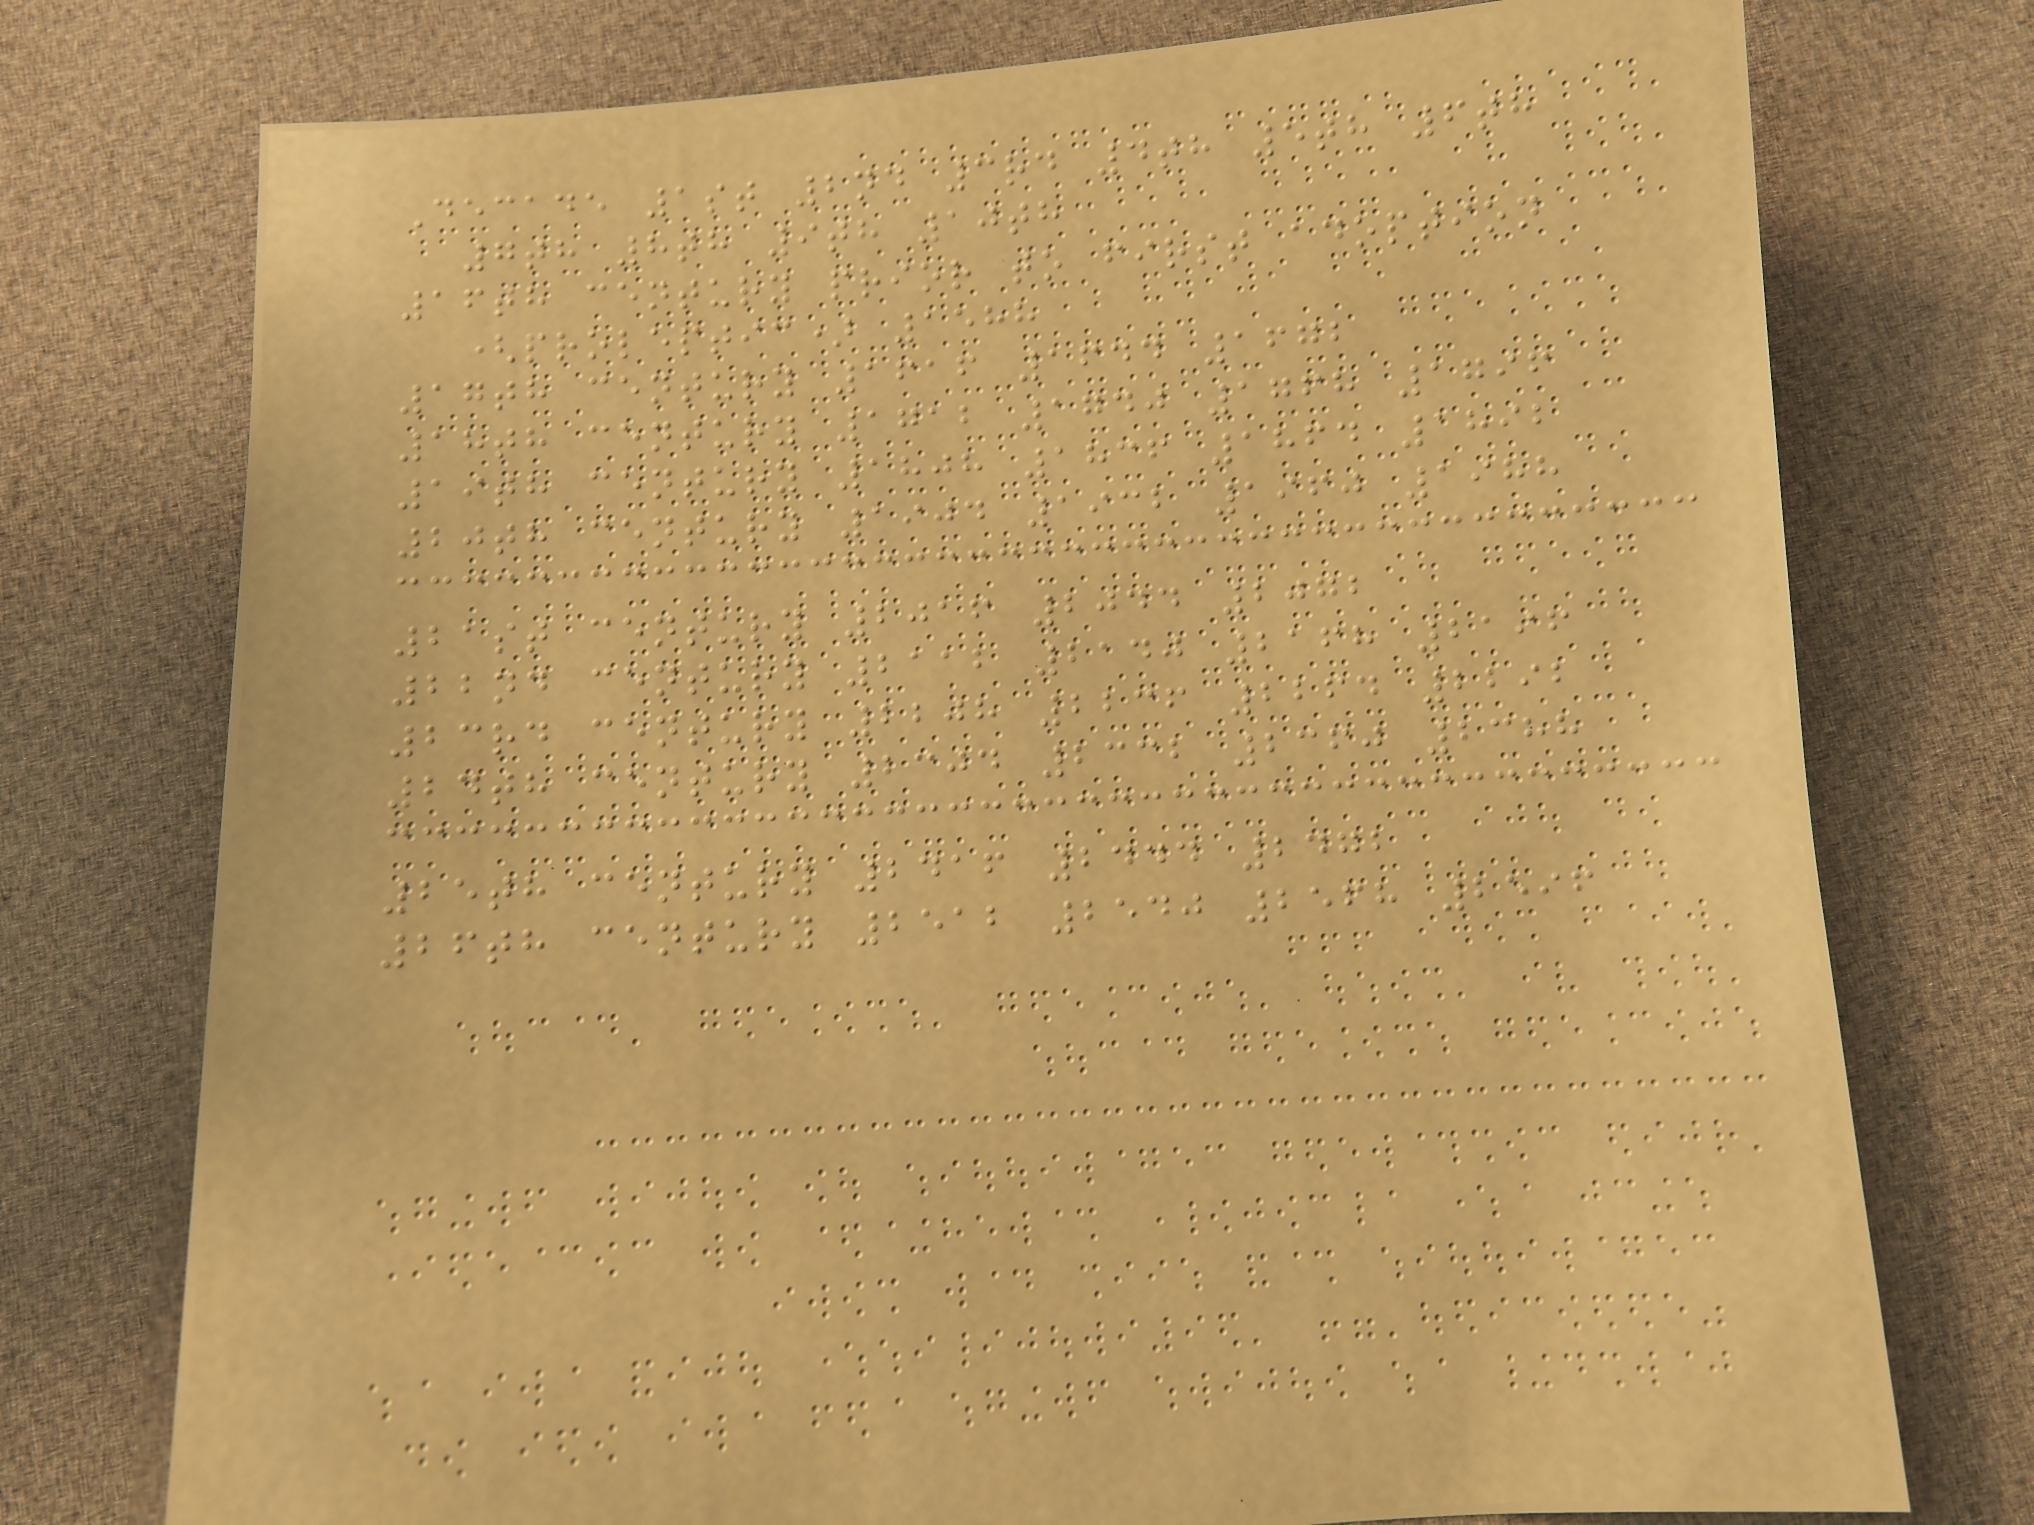Decade 1st 2nd 3rd 4th 5th 6th
7th 8th 9th 10th
16th century prior to first adoption
(proleptic) 1588
17th century 1616 1644 1672
18th century 1712 1740 1768 1796
19th century 1808 1836 1864 1892
20th century 1904 1932 1960 1988
21st century 2016 2044 2072
22nd century 2112 2140 2168 2196
23rd century 2208 2236 2264 2292
24th century 2304 2332 2360 2388
25th century 2416 2444 2472
26th century 2512 2540 2568 2596
